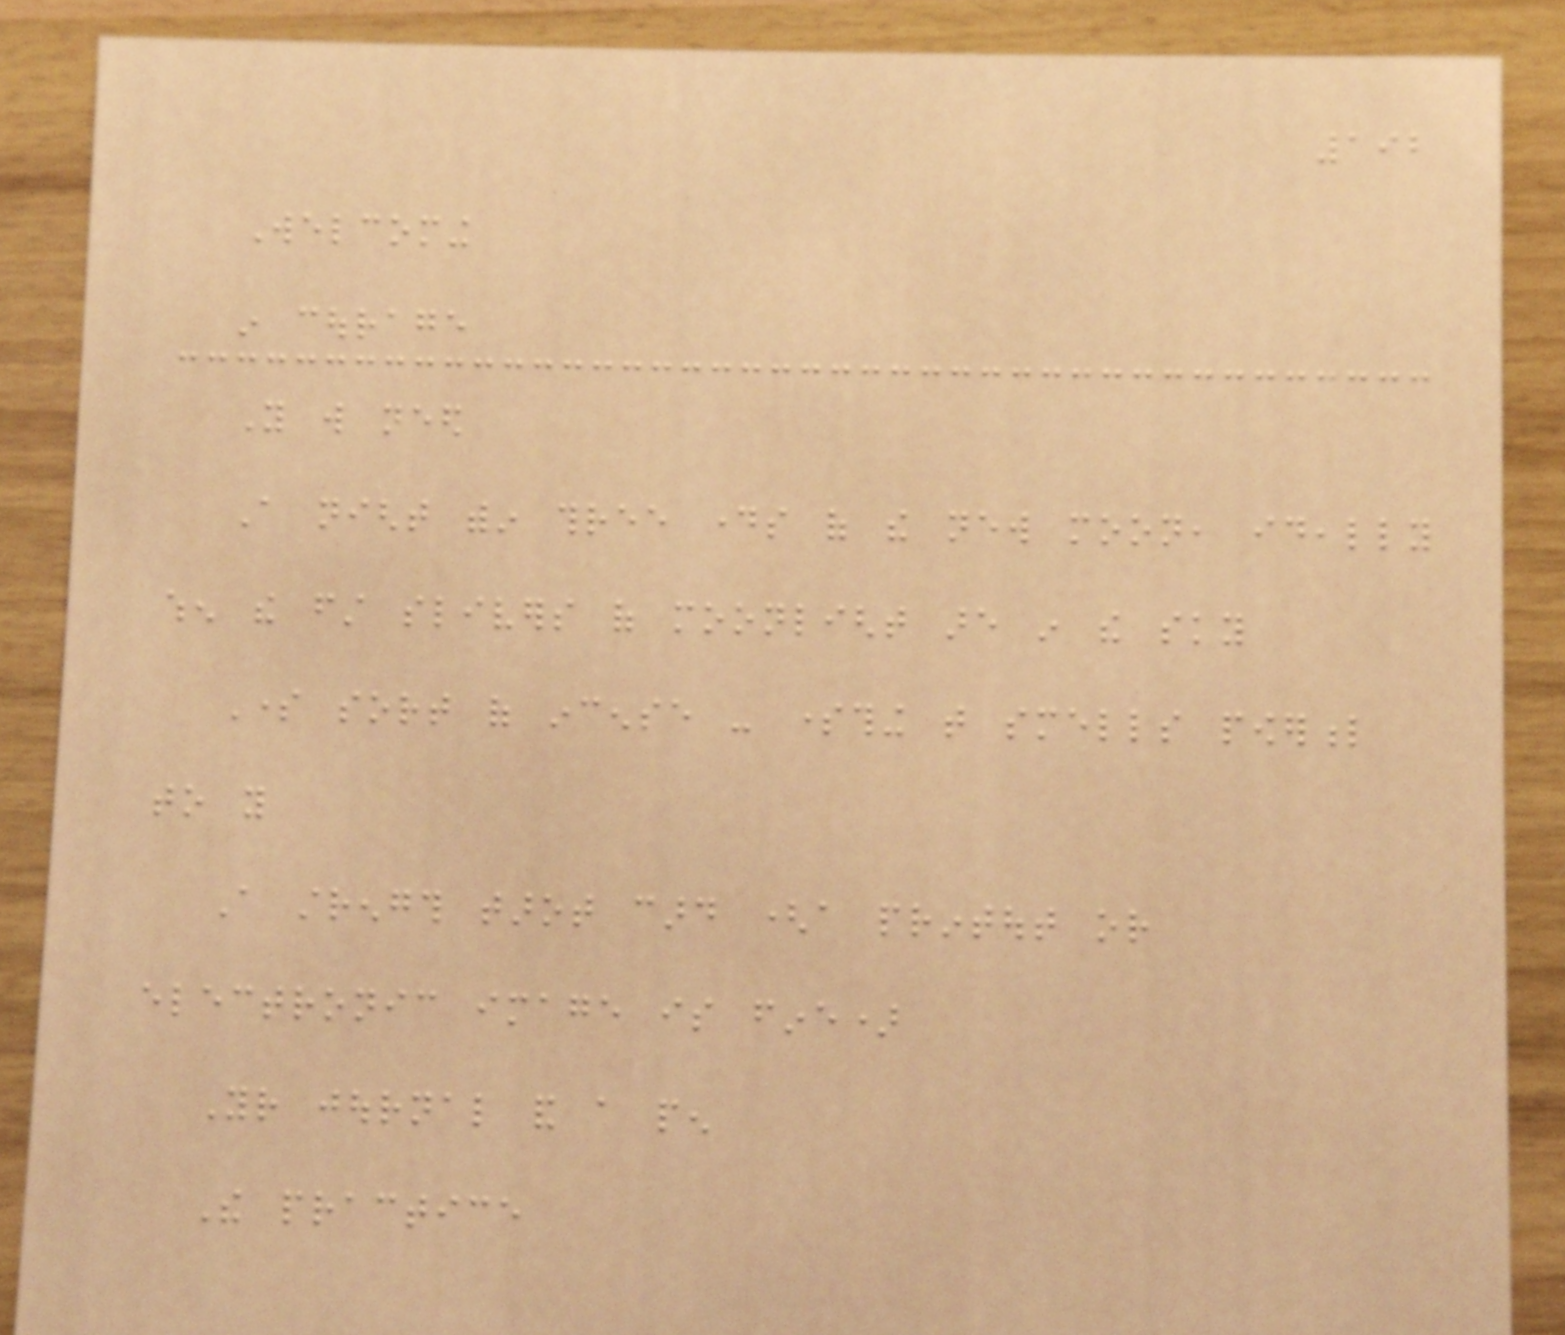192
Welcoming
in courage
You will need
A night within three days of the new moon, ideally
when the first slivers of moonlight are in the sky
Some sort of incense - something that smells powerful
to you
A strength tarot card (a printout or
electronic image is fine)
Your journal and a pen
The practice
